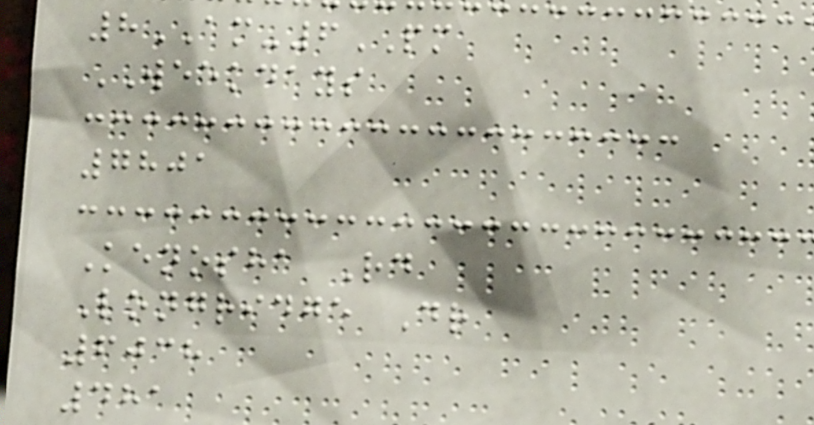8AM-6PM
WEEKDAYS
7801
Kenosha Rd
Longridge Dr
6038
481
